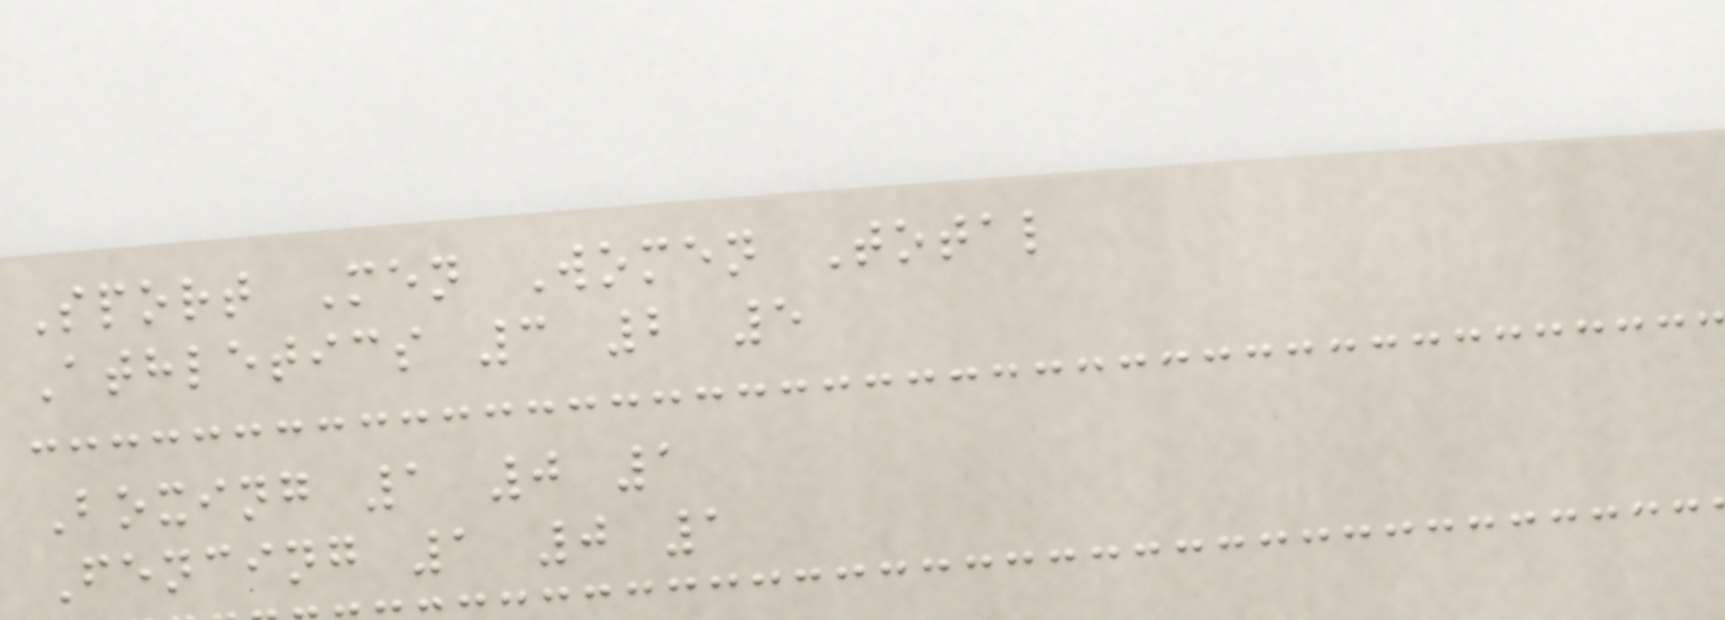Sport Men Women Total
Athletics 3 2 5
Boxing 1 0 1
Fencing 1 0 1
